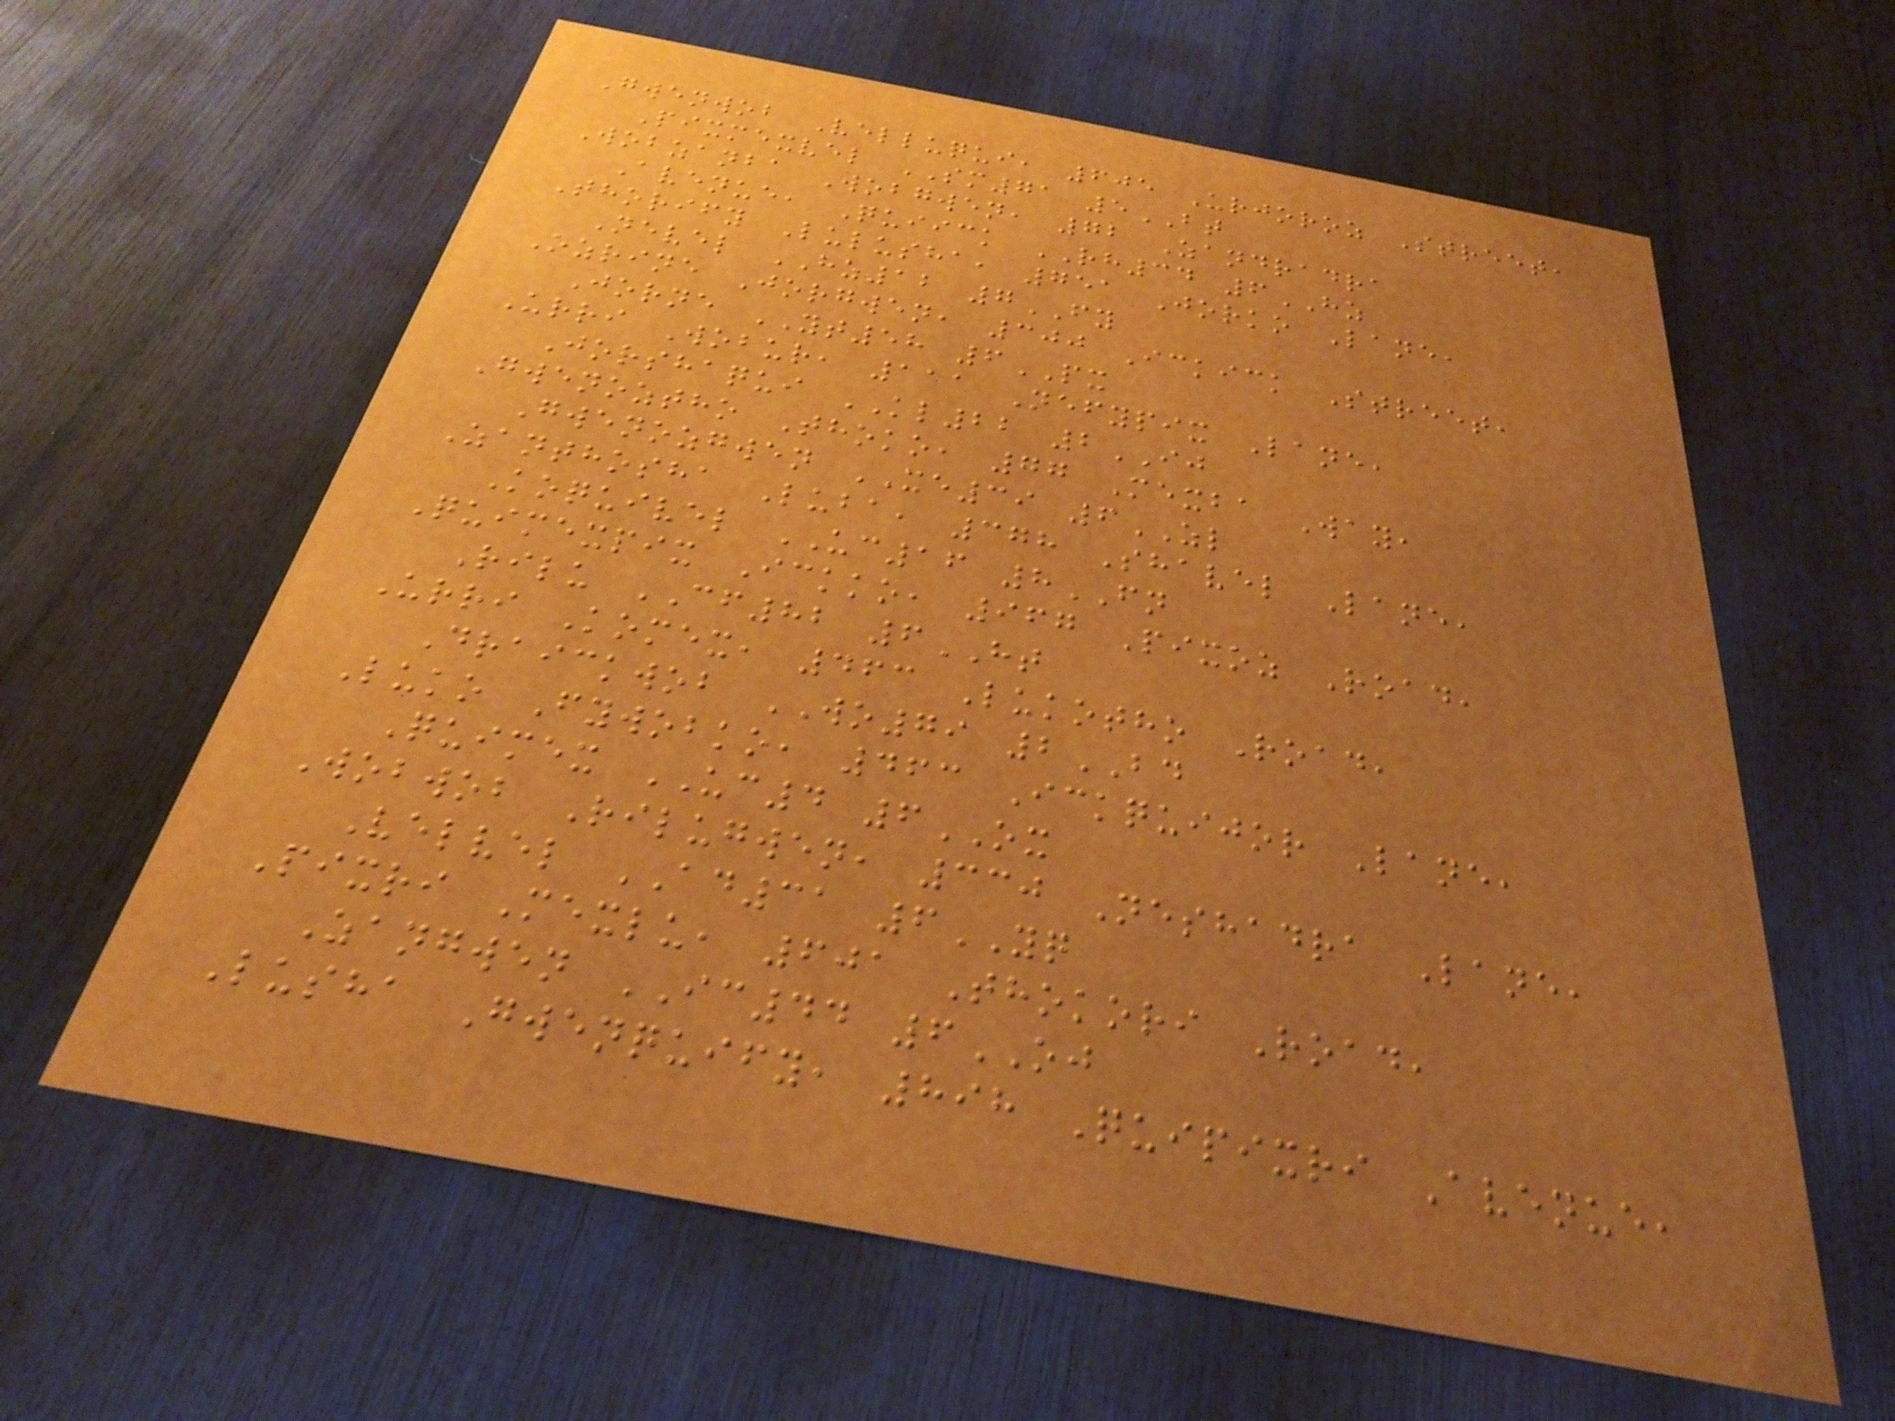Gwenwob Velluqui, 605 Urjoroz Street,
Pixmexvel SM71 5BT
Wobzanba Wobgwen, 72 Zandradra
Avenue, Quiick RH34 6HZ
Thorify Lulusha, 751 Jorko Lane,
Nevel HZ12 7FY
Ozrine Jorgwen, 300 Ickick Street,
Jorne YT58 6PX
Urri Wobur, 111 Nefypix Lane,
Jorshaqui KL22 2IJ
Gwenoztho Thoko, 77 Mexba Way,
Gwenozgwen XE39 6ZL
Zanthosha Luba, 378 Shavel Lane,
Koquivel UC16 8FN
Quimexpix Ickko, 967 Pixoz Road,
Rilu CF82 6HT
Urri Komex, 463 Lukotho Road,
Draickwob WO79 2BD
Luko Fywobko, 463 Ickquijor Lane,
Quimex UC4 6OX
Wobwob Rilugwen, 330 Neshadra Lane,
Velvel AD31 6YQ
Pixri Mexlu, 601 Thokori Road,
Zangwen IC44 6OJ
Lusha Gwenquify, 898 Quipixri Avenue,
